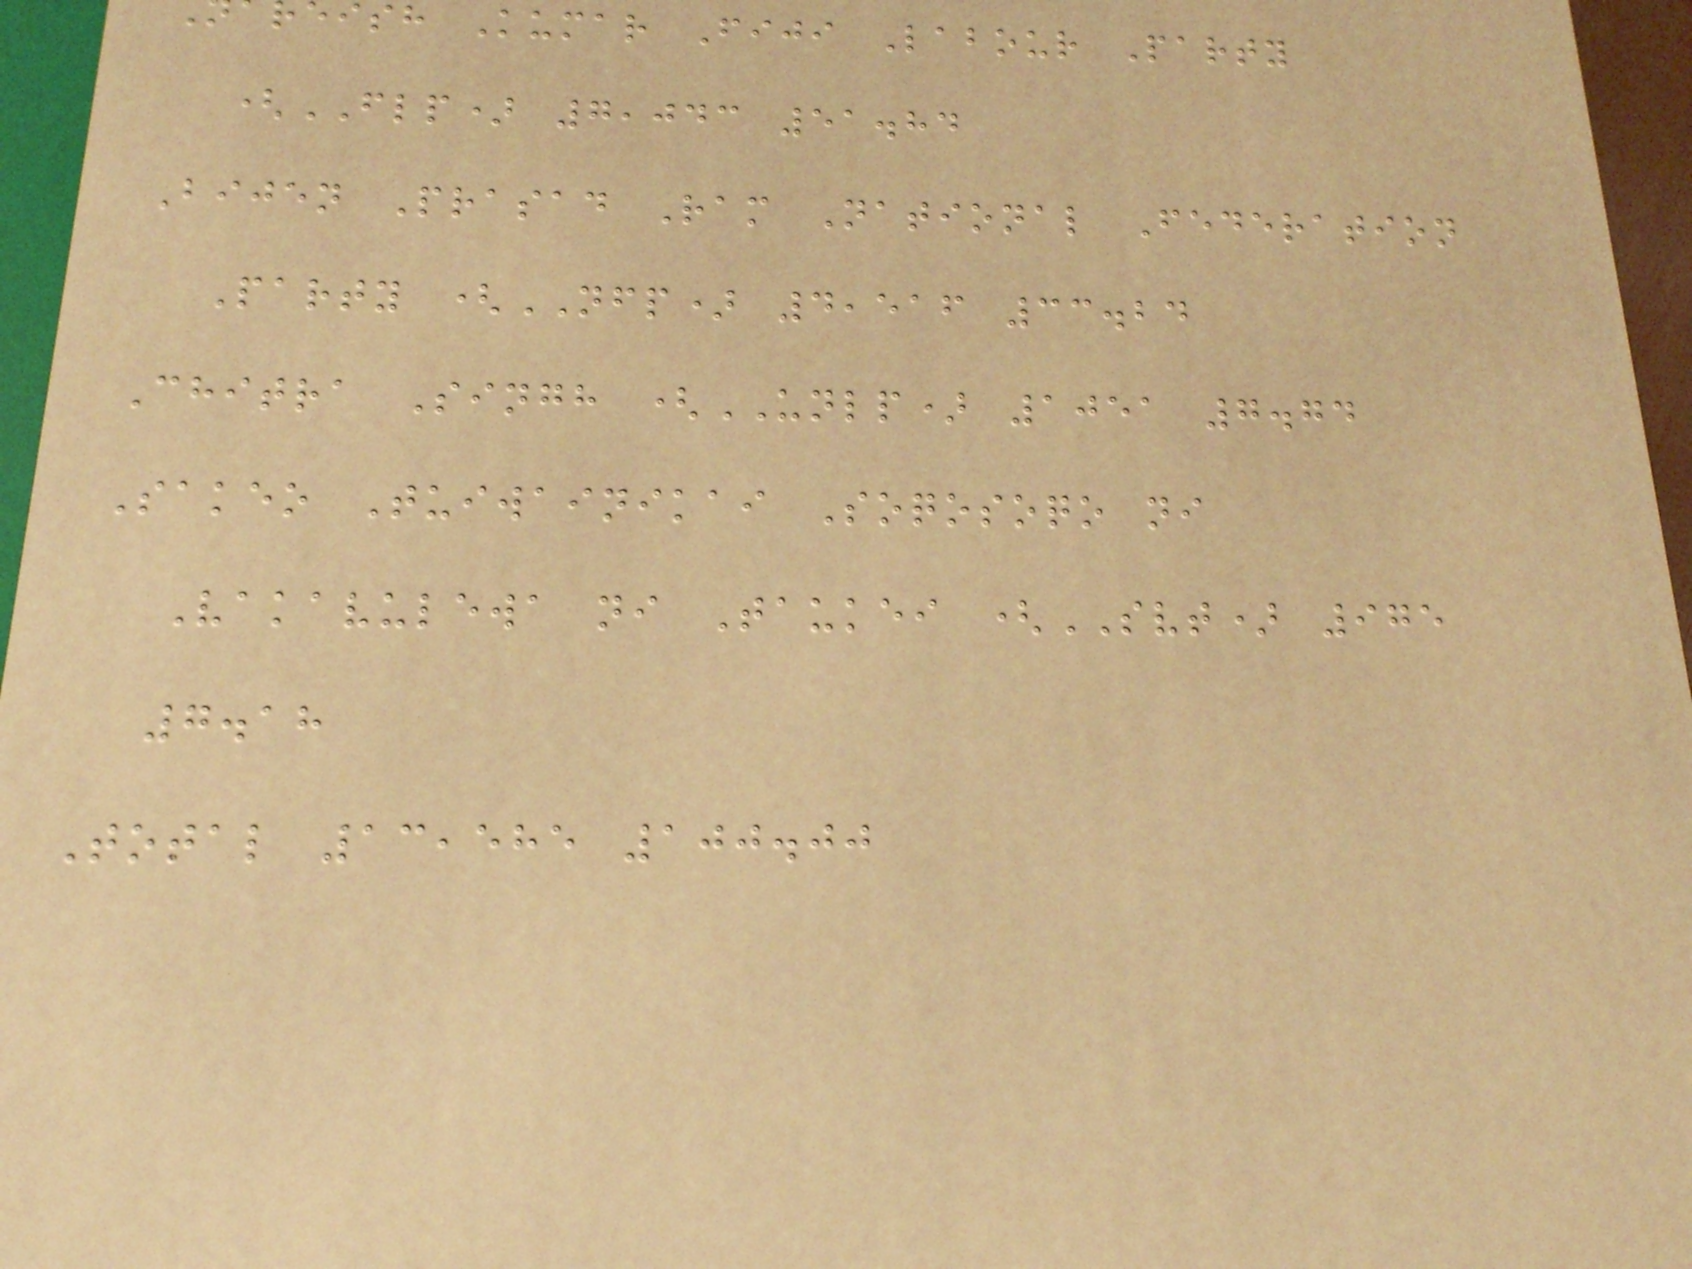eish Kumar Fiji Labour Party
(FLP) 7,043 51.84
Bijen Prasad Ram National Federation
Party (NFP) 4,516 33.24
Chitra Singh (UNLP) 1051 7.74
Sakeo Tuiwainikai Soqosoqo ni
Vakavulewa ni Taukei (SVT) 975
7.18
Total 13,585 100.00
